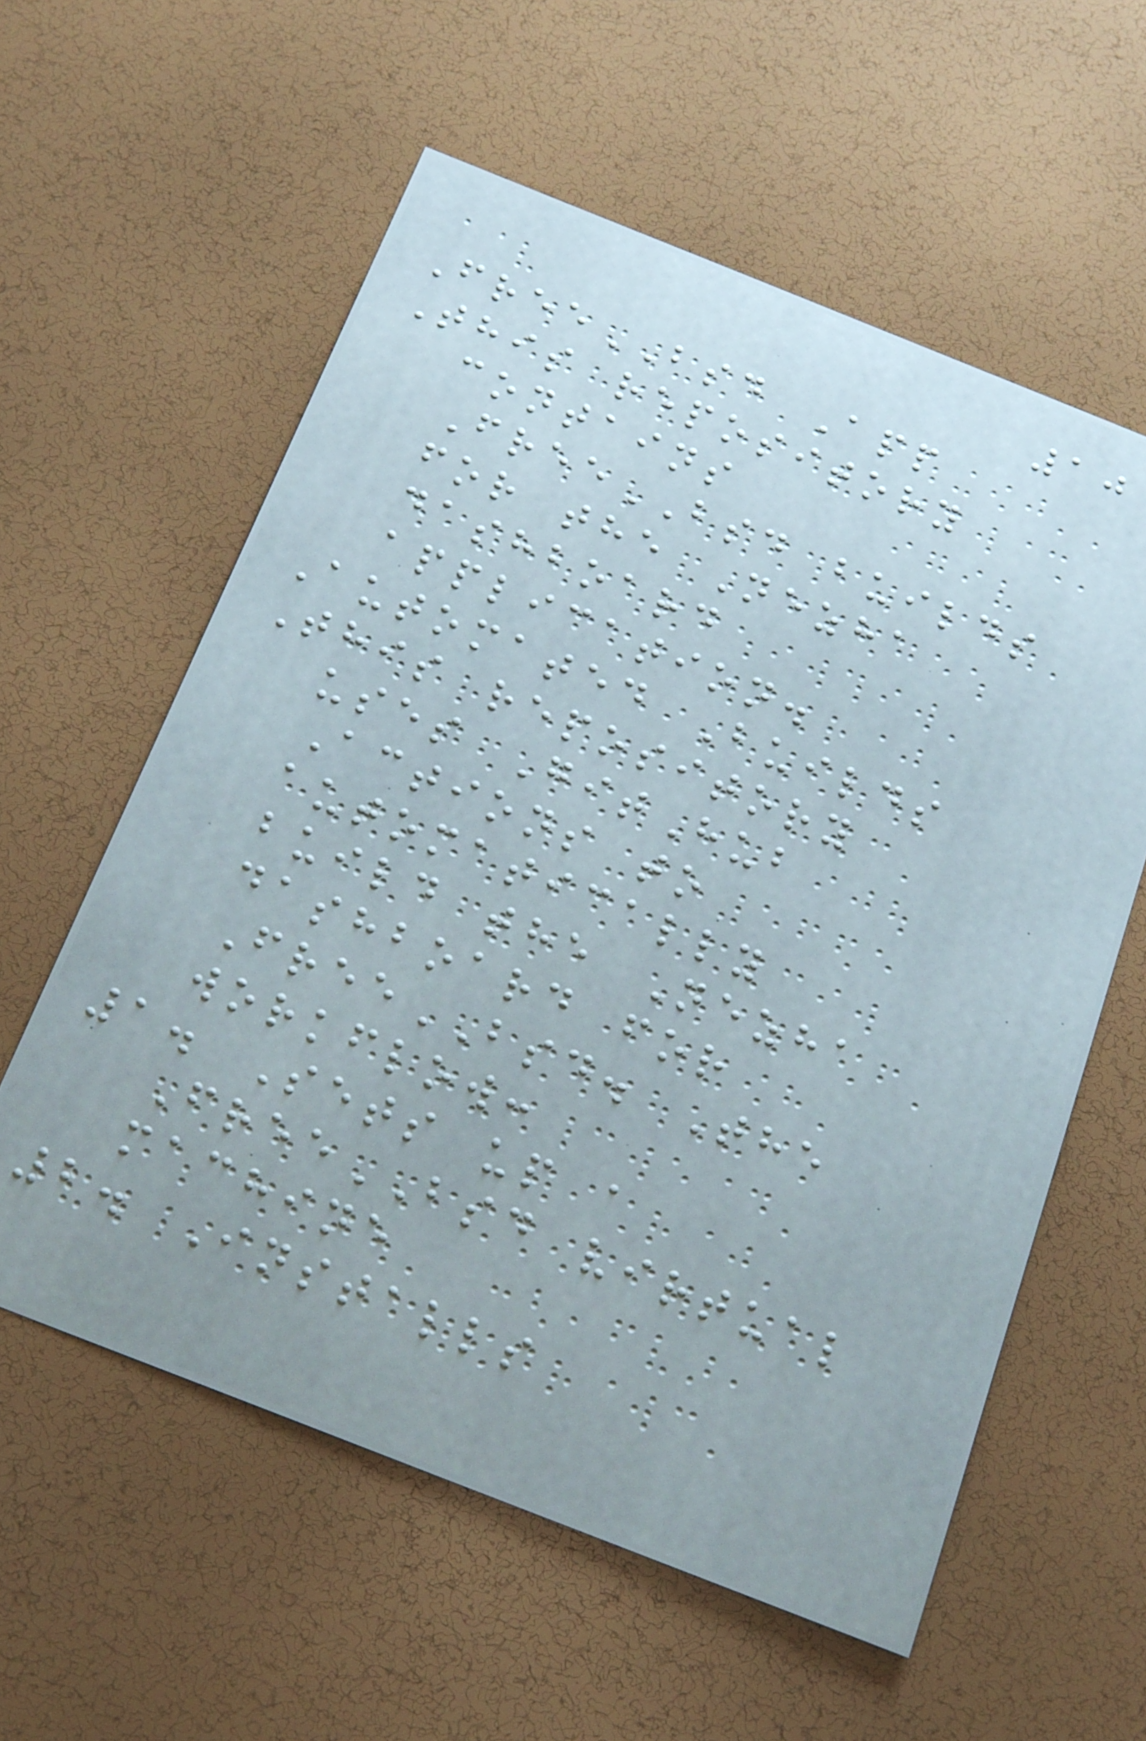10
FreeBSD App
This repository
contains
FreeBSD builds
for the Nezha
dashboard
application.
Automated Builds
This repository
uses GitHub
Actions to
automatically
build the Nezha
dashboard for
FreeBSD. The
workflow:
1. Sets up a
FreeBSD virtual
machine
2. Installs
